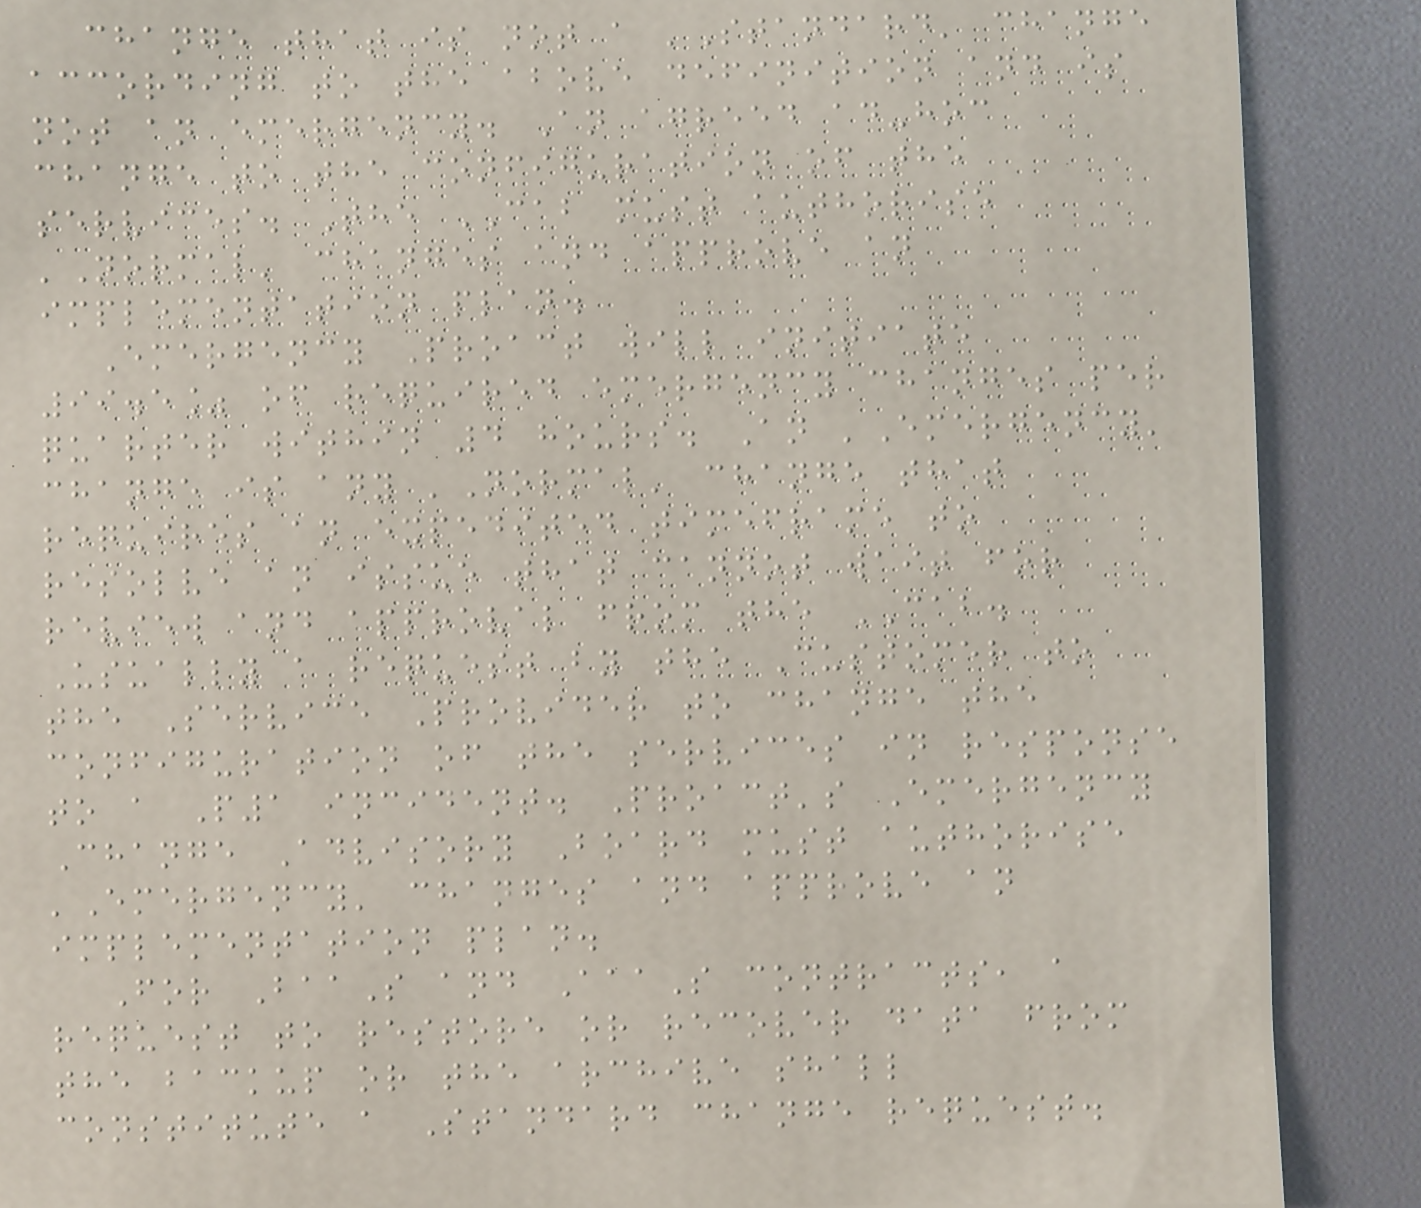change that is not a 'Standard' change
according to the above definition and is
not an emergency. An agreed ad-hoc
change to the configuration of the
services. The CAB must authorise
'Normal' changes and approve an
implementation plan.
Emergency Proact will initiate
99.5% of required emergency changes per
quarter within 4 hours. An 'Emergency'
change is any 'Normal' change that
requires an expedited timeframe to
resolve an issue that cannot wait for
review and approval from the CAB.
Usually a request by the Customer to
the Service Provider to change the
configuration of the services in response
to a P1 incident. Proact's Emergency
Change Advisory Board must authorise
'Emergency' changes and approve an
implementation plan.
For BaaS and AaaS contracts, a
request to restore or recover data from
the backup or the archive shall
constitute a Standard change request.
